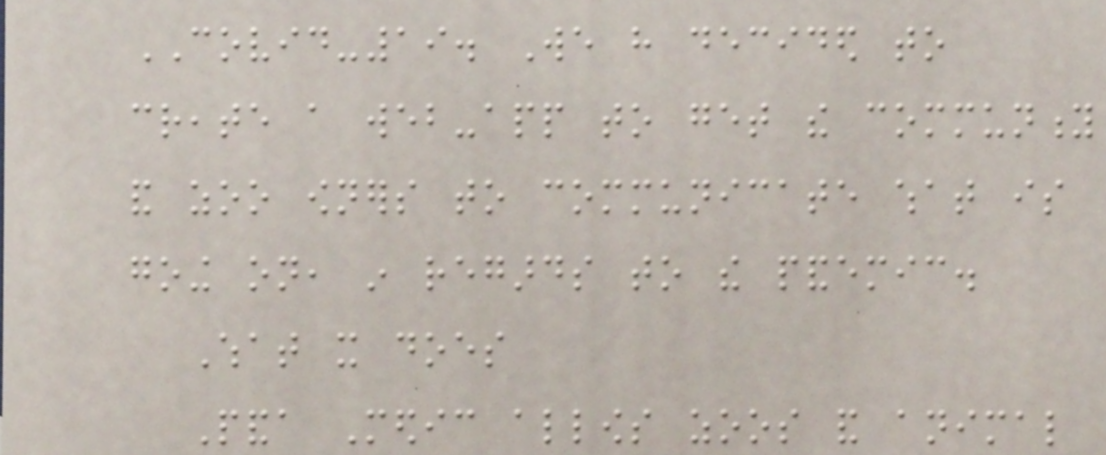COVID-19. We have decided to
create a web-app to get the community
and zoo owners to communicate what is
going on, in regards to the pandemic.
What it does
Panda Medic allows zoos and animal
